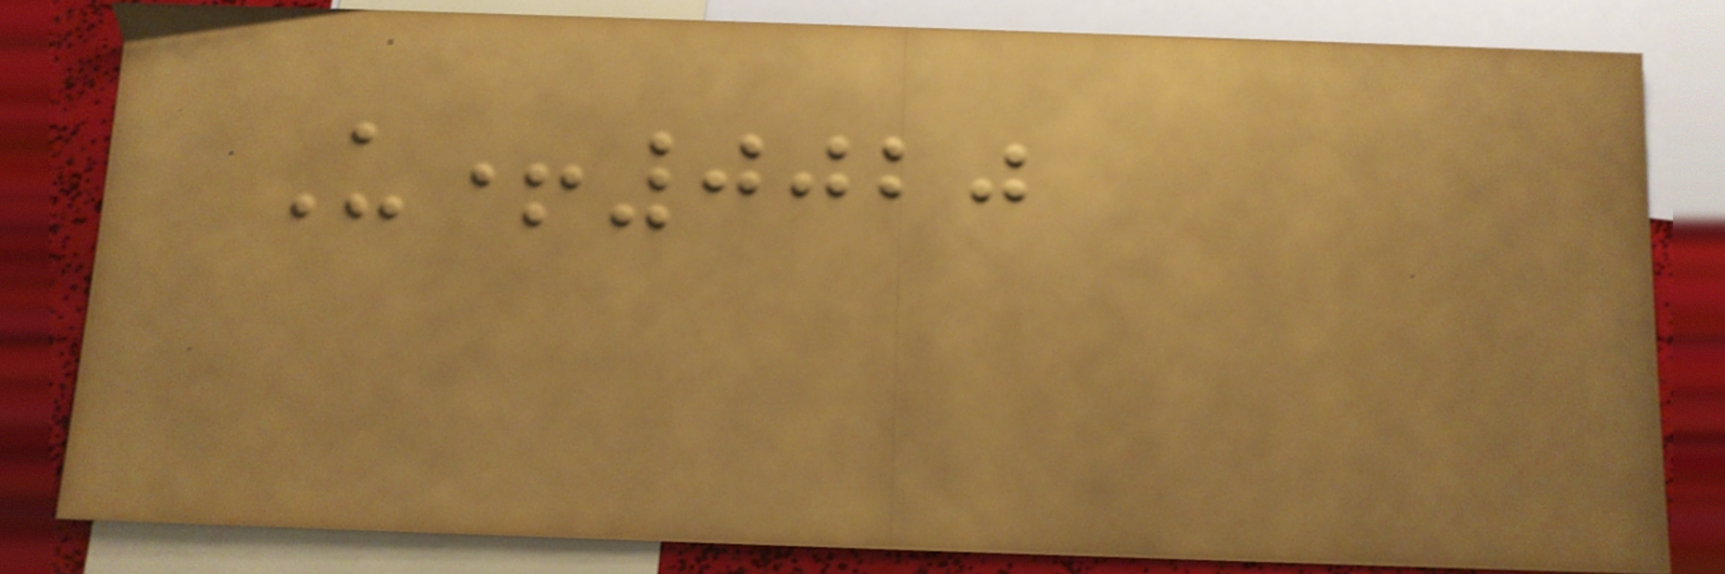U+0020
